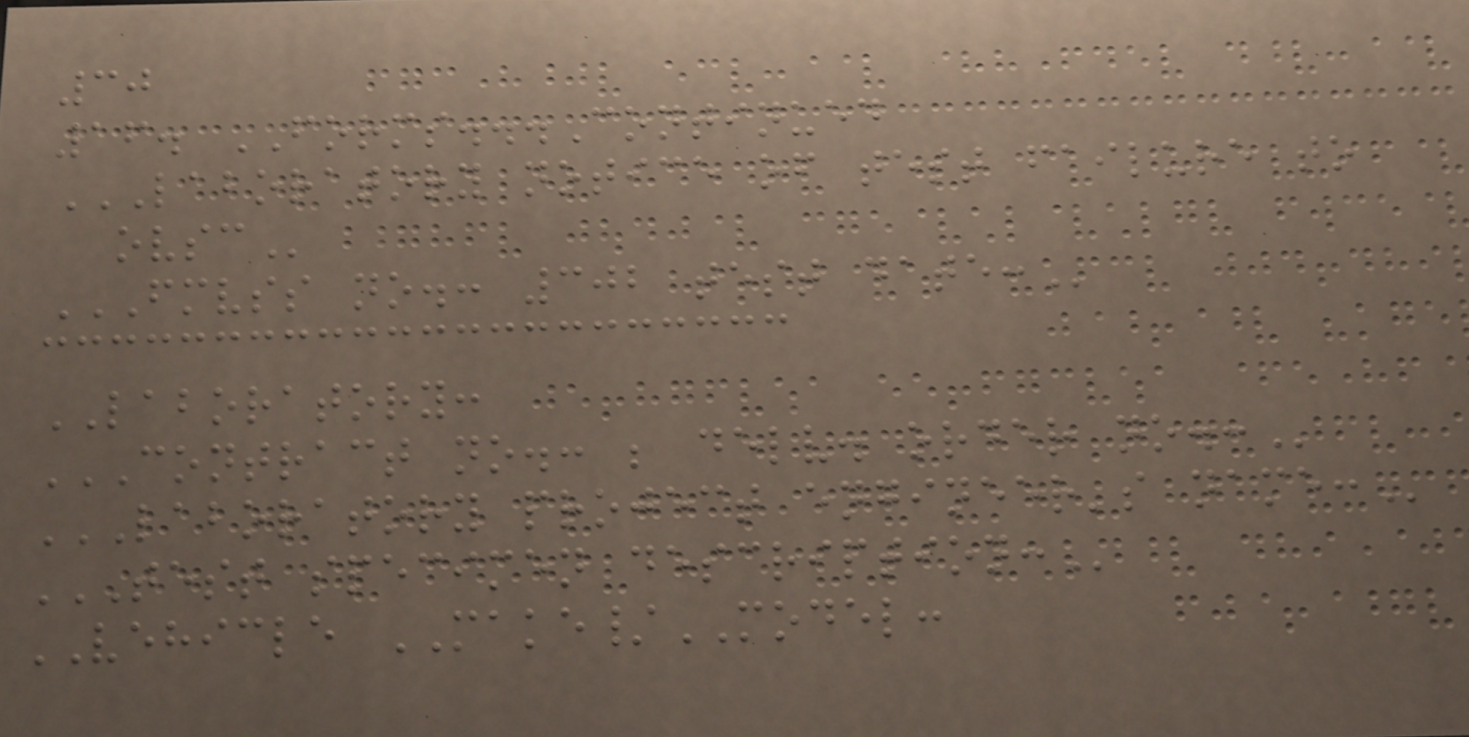30
16. FORMS...Continued
LABORATORY NOTICE OF TEST FAILURE TO
OVSC
FMVSS NO.: 302 TEST DATE:
LABORATORY:
CONTRACT NO.: ; DELV. ORDER NO.:
LABORATORY PROJECT ENGINEER'S NAME:
TEST SPECIMEN DESCRIPTION:
VEHICLE MAKE/MODEL:
